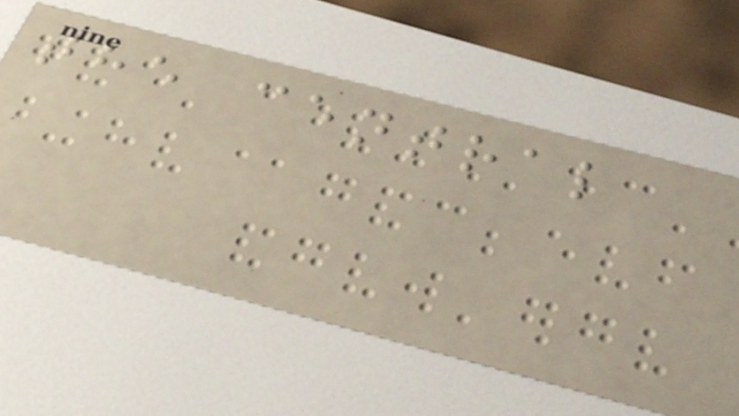the central
